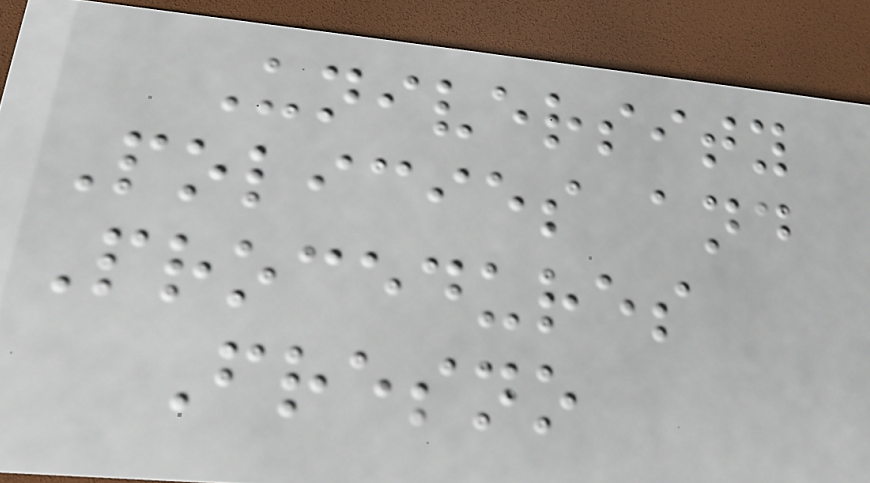University
Policies and
Procedures
Fresno
